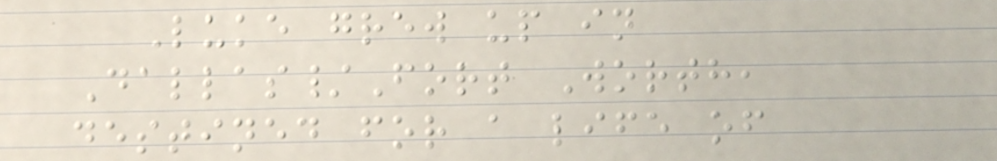Luke grew up in
Dallas/Fort Worth,
destined for a life of
